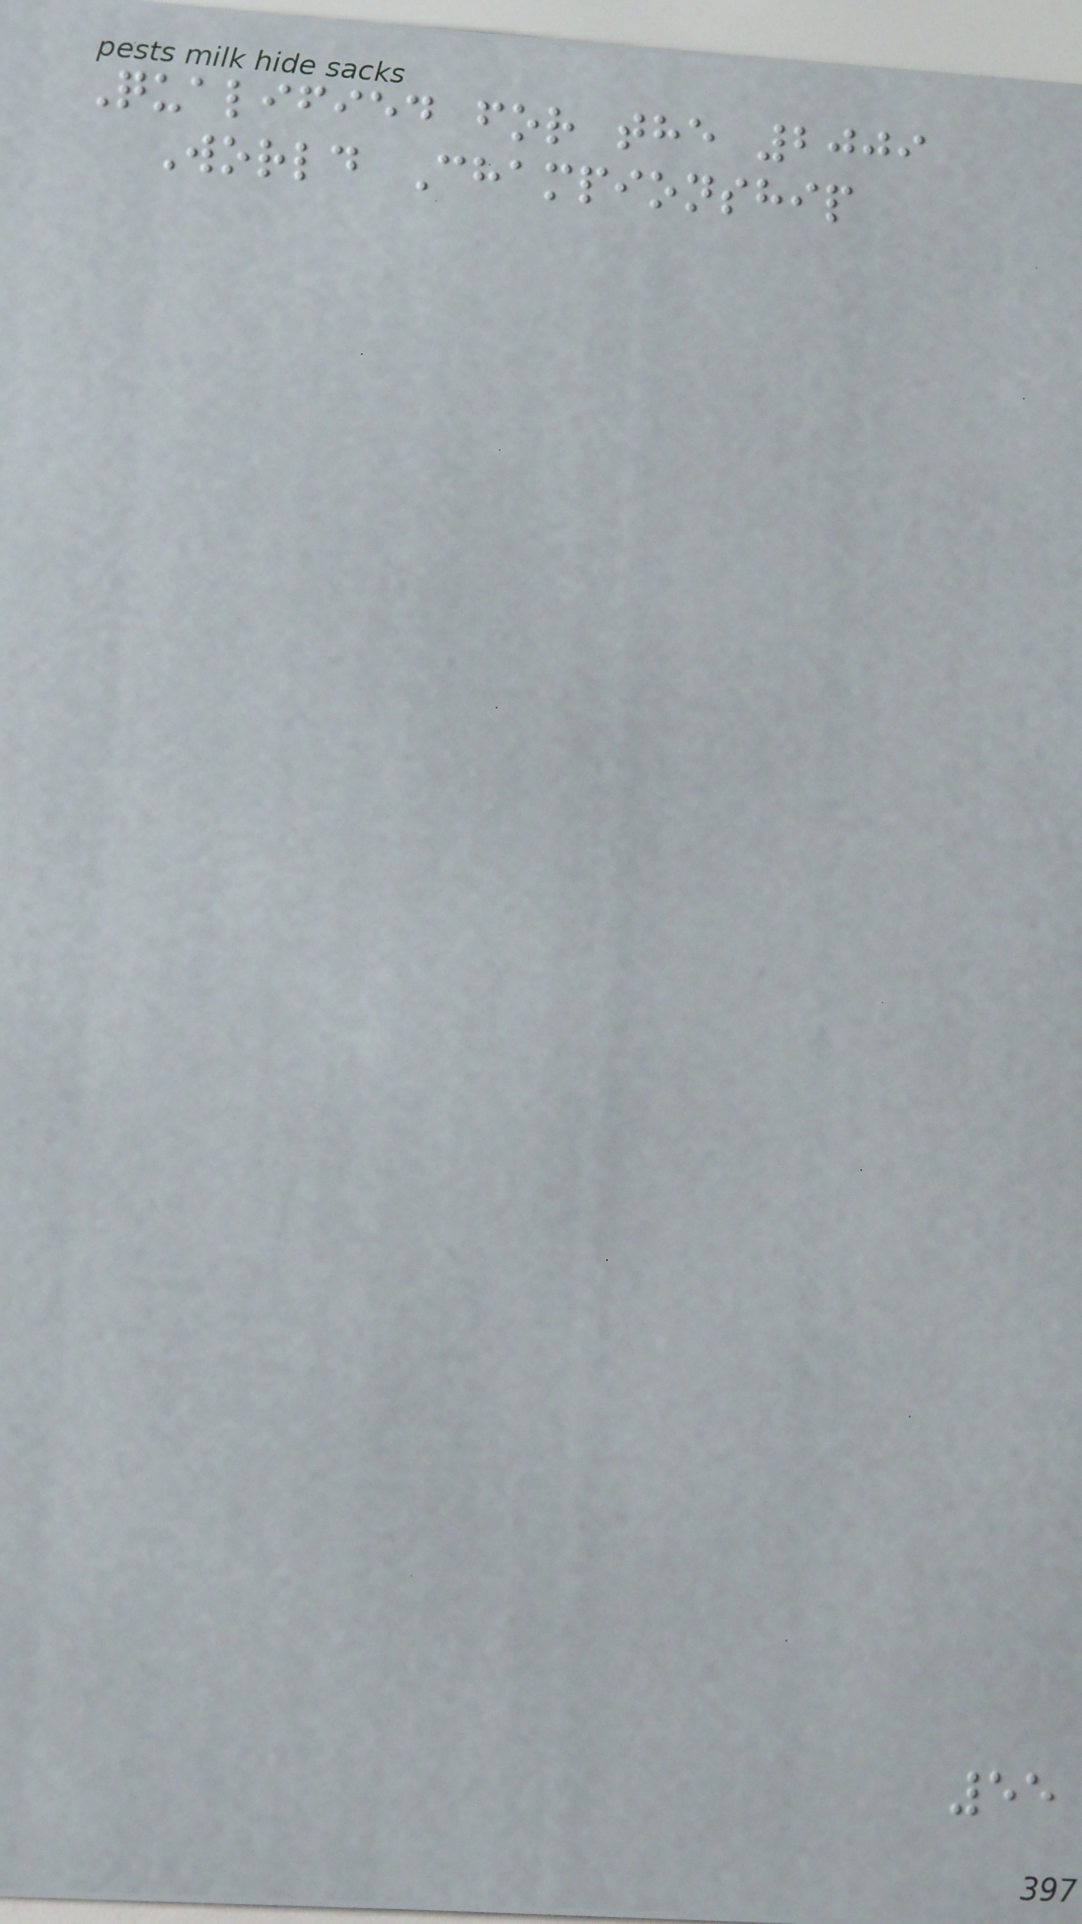Qualified for the 2009
World Championship
55
